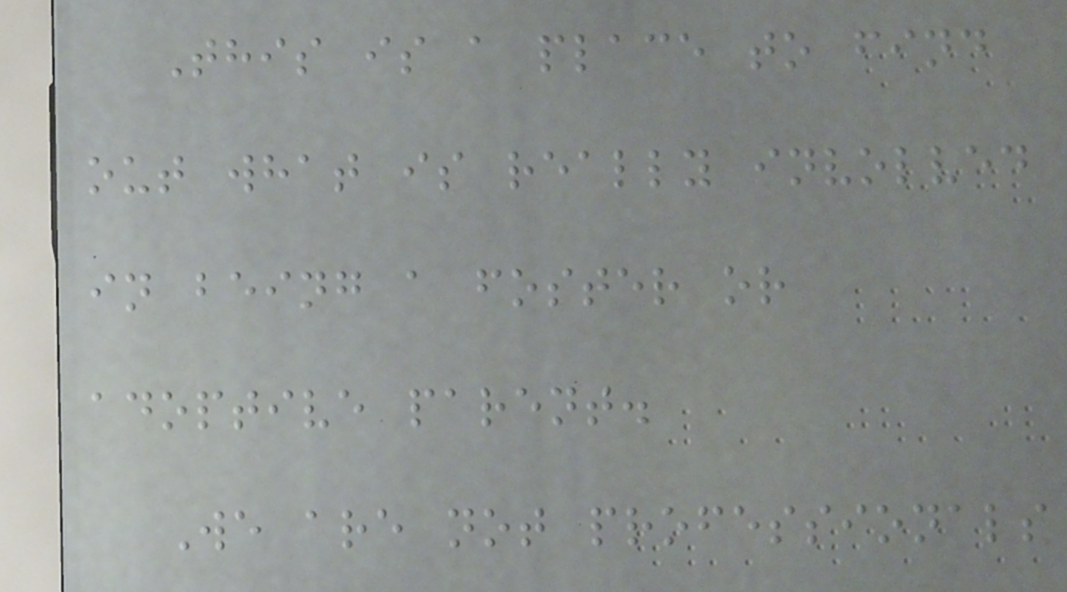This is a place to find
out what is really involved
in being a foster or
adoptive parent.
We are not professionals
